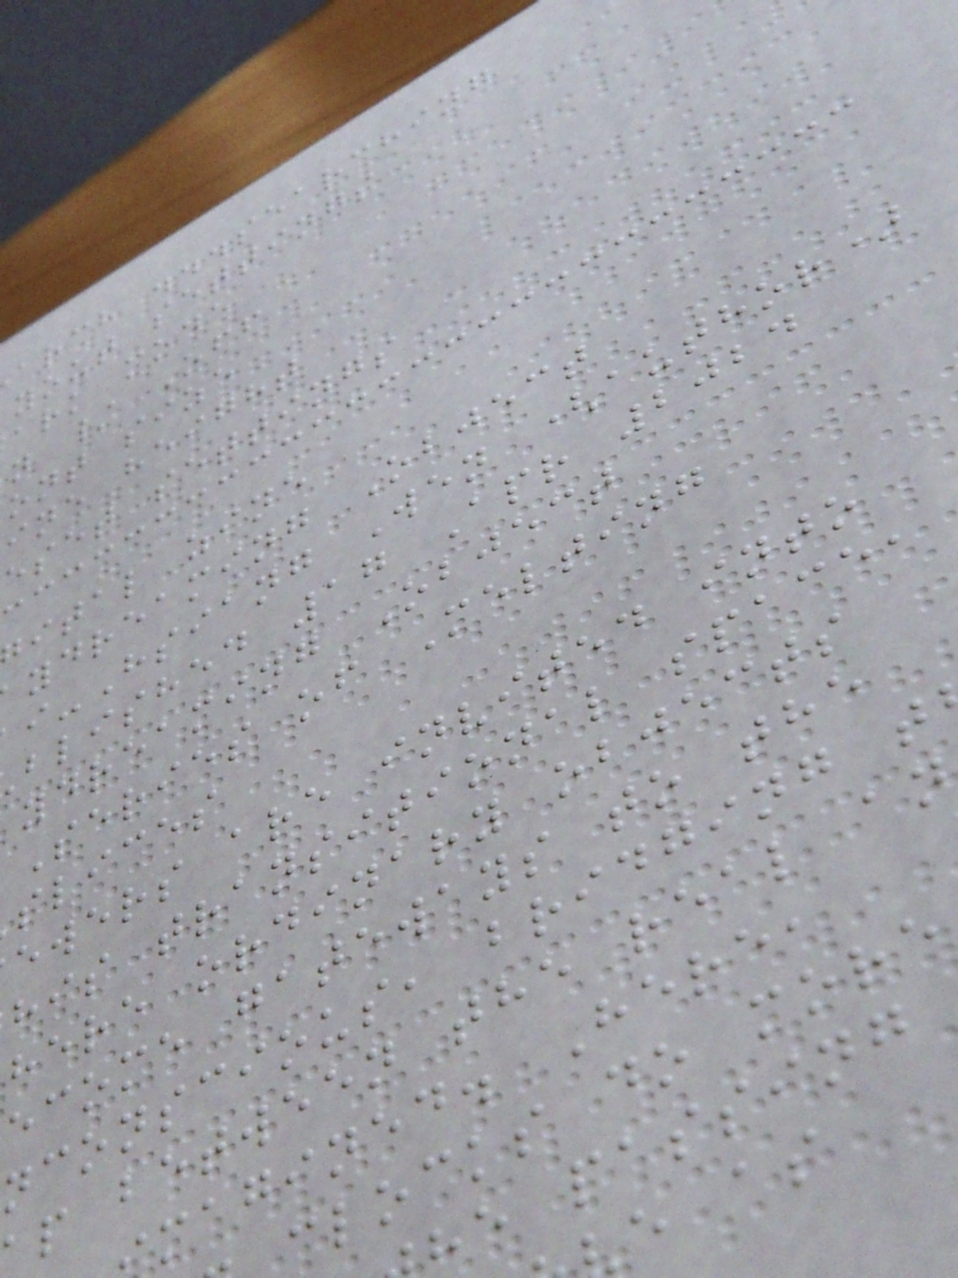arch ...searching
yout settings
ark mode
n / Off
ont size
ine height
eset settings
ital zine
ydreaming Object
i-Hsiang Wen (author)
blished 17 Apr 2024
ydreaming Object
Series of Melting
slices
ewers are invited into
his transitional space,
here ordinary objects
ecome gateways to the
nconscious, bridging t
p between the real an
magined. Here,
clocks do more
e passing
